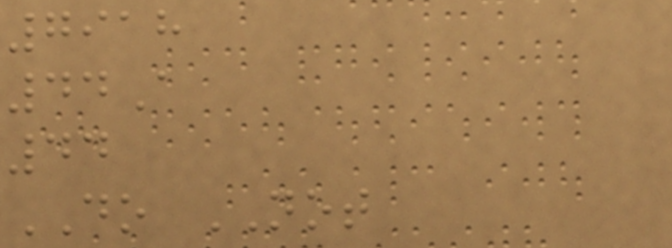7918
44A
44
DO NOT
